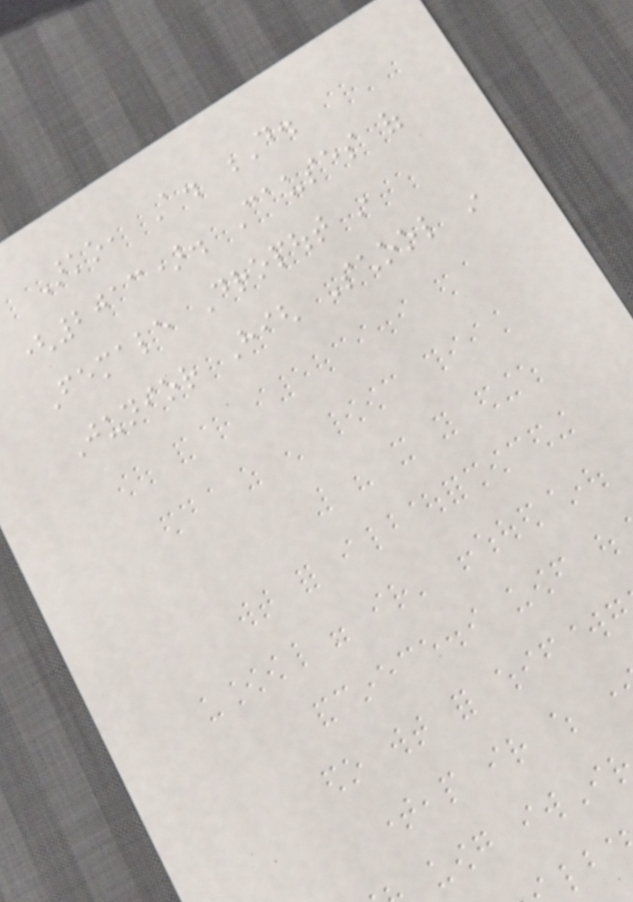Arko, A. D.
(2013). Causes of
Female Dropout in
Junior High School in
